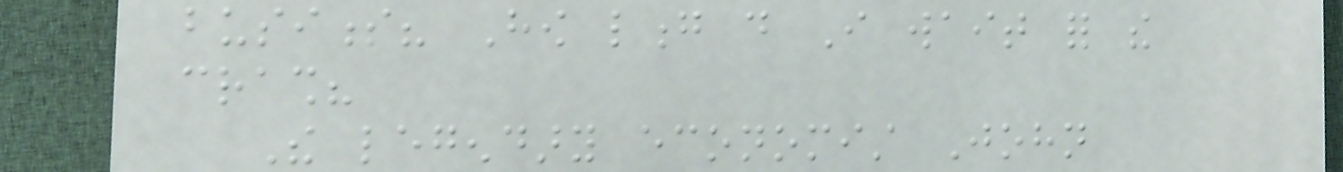business? How long do I wait for the
crash?
The legendary economist John
